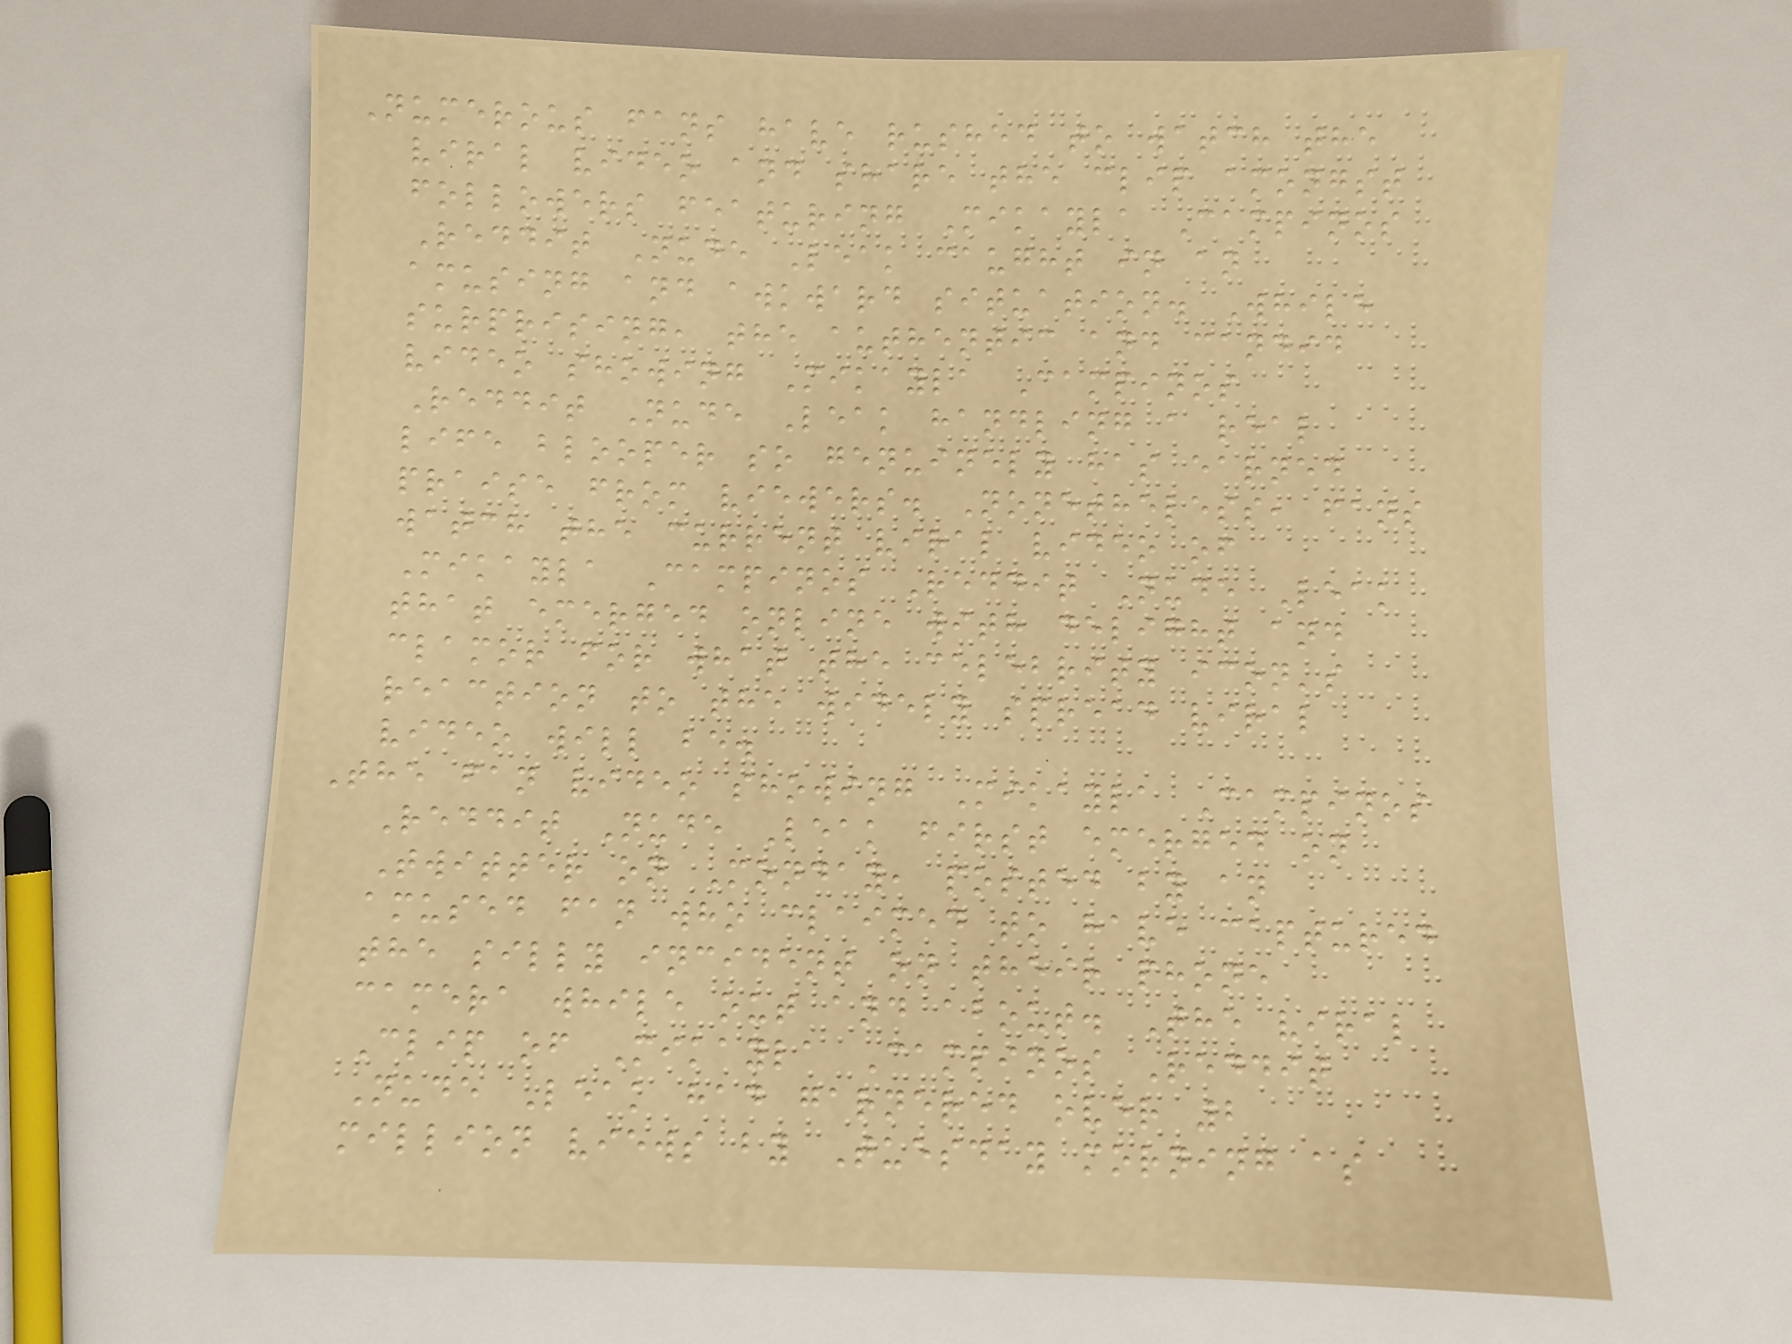Numerous fans have rushed to watch the
viral video and share the clip amongst
followers featuring Mikayla Campinos
Reddit Nude Leak caught in an
amusing and awkward situation. While
surprising, the authentic and candid
video showing Mikayla Campinos
Reddit Nude Leak handling a real
life blooper so genuinely has earned
praise from viewers. Nonetheless, fans
watch the current viral video of
Mikayla Campinos Reddit Nude Leak
that emerged online with delight and
clamor for what the celebrity icon's
reaction to the widely spread viral
video will be.
The fan video showing Mikayla Campinos
Reddit Nude Leak first emerged on
Twitter on Monday, posted by an
amused fan who claimed to have captured
the silly incident on their phone
camera while out and about. The viral
Clip of Mikayla Campinos Reddit
Nude Leak had garnered over 2
million views by Tuesday morning as
